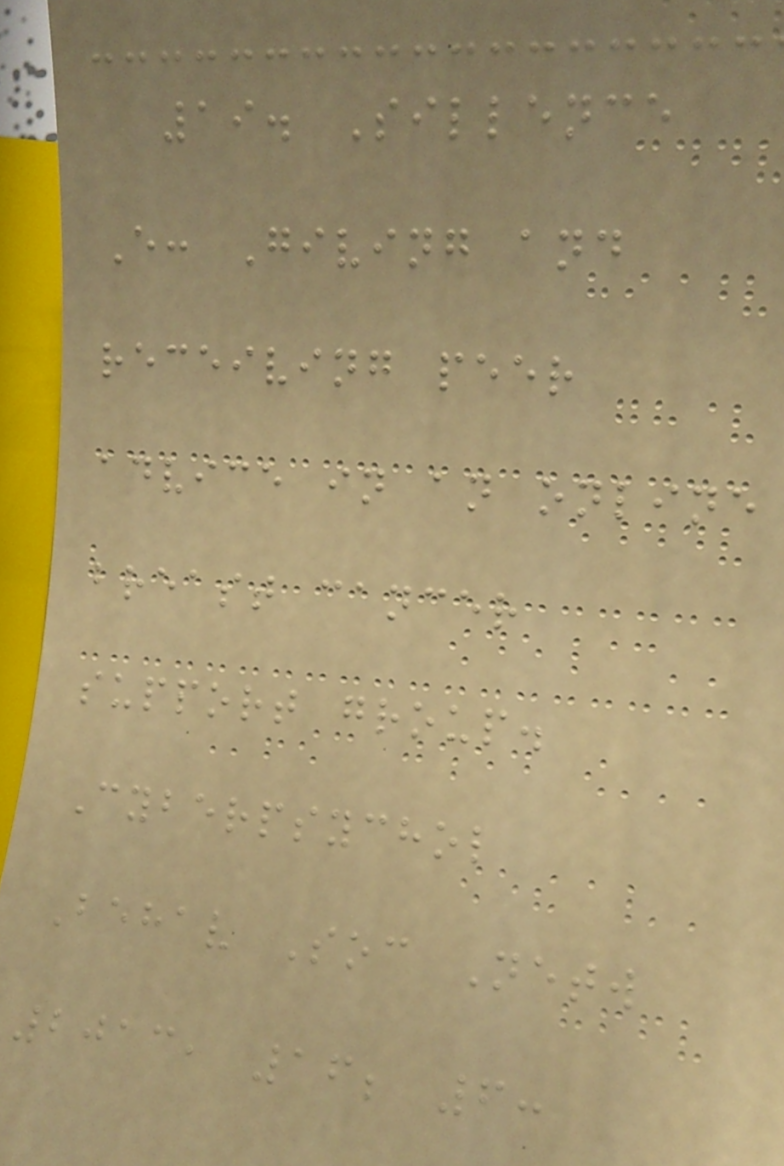19. Sillence
E: Giving and
receiving peer
advice in an online
breast cancer
support group.
Cyberpsychol
Behav Soc Netw
2013, 16; 6:
